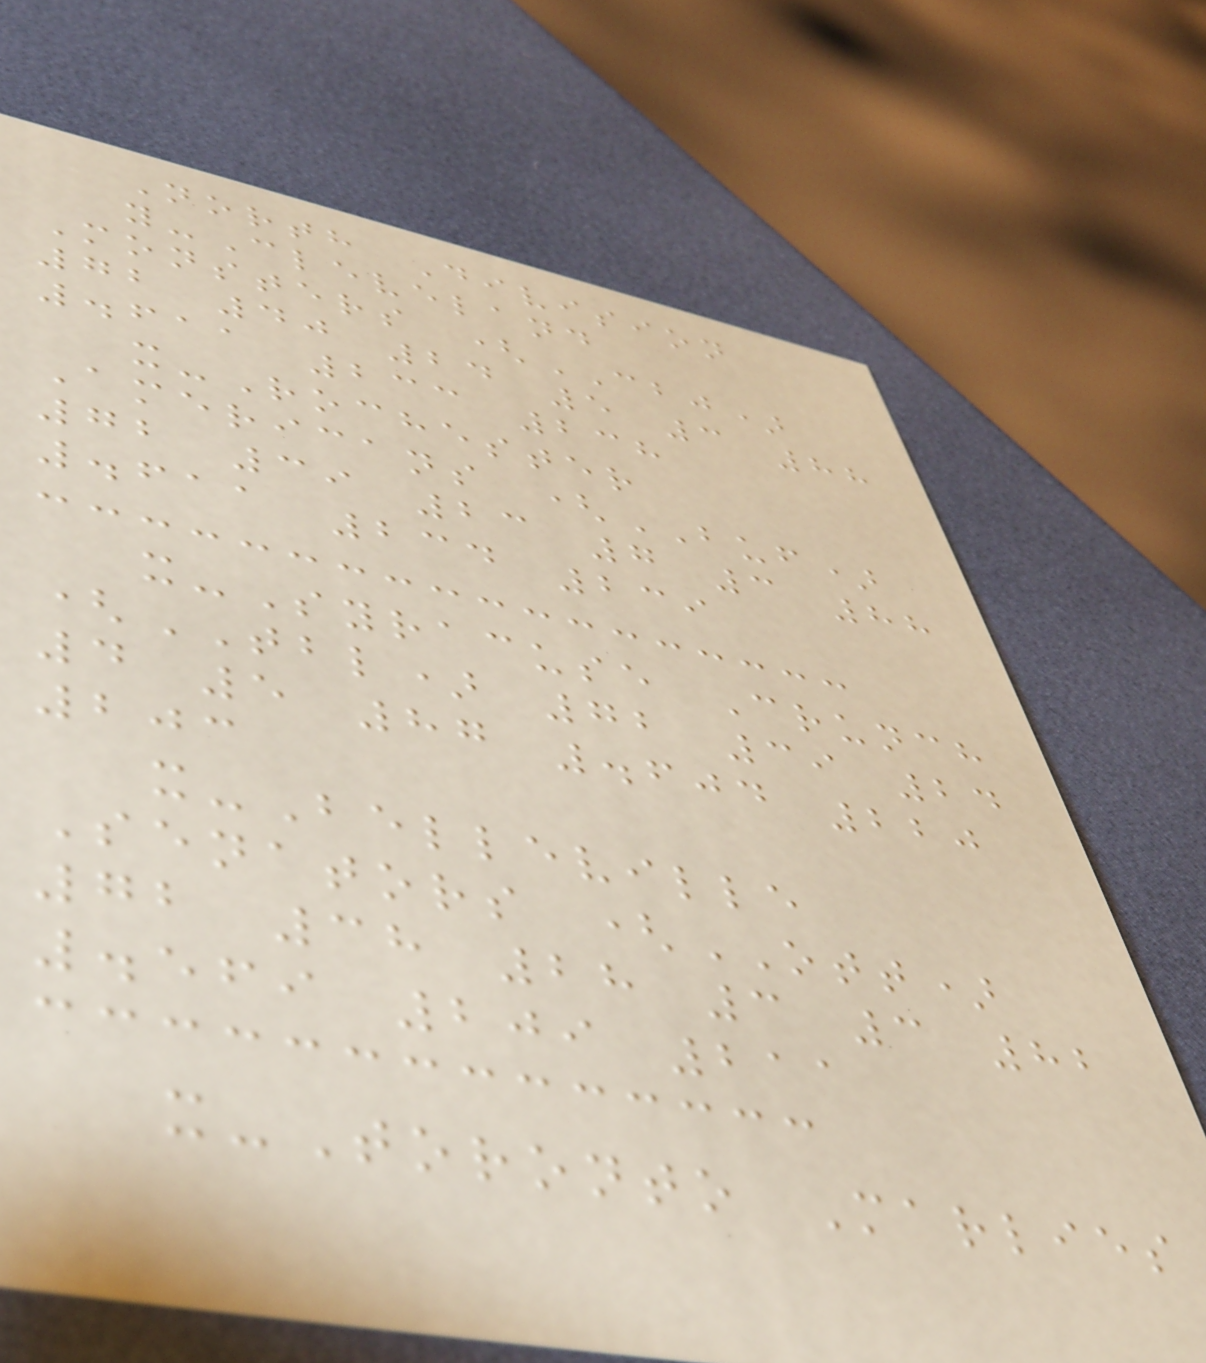North Division
y-Cleveland
Monsters (CBJ)
72 40 24 5 3 88
.611 233 238
x-Rochester
Americans (BUF)
72 39 23 7 3 88
.611 234 239
x-Syracuse Crunch
(TBL) 72 39 24
4 5 87 .604 220
203
x-Belleville
Senators (OTT)
72 38 28 3 3 82
.569 209 211
x-Toronto Marlies
